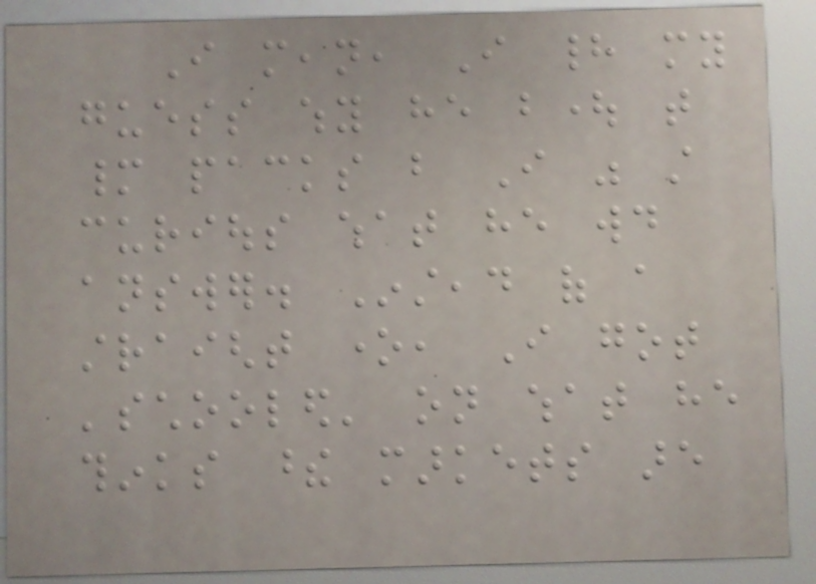I mean, I had my
guess why he bought that
many packs but I was still
curious what he would
answer. Instead of a
straight one, I got
'schooled' on what he
thinks these markets are
